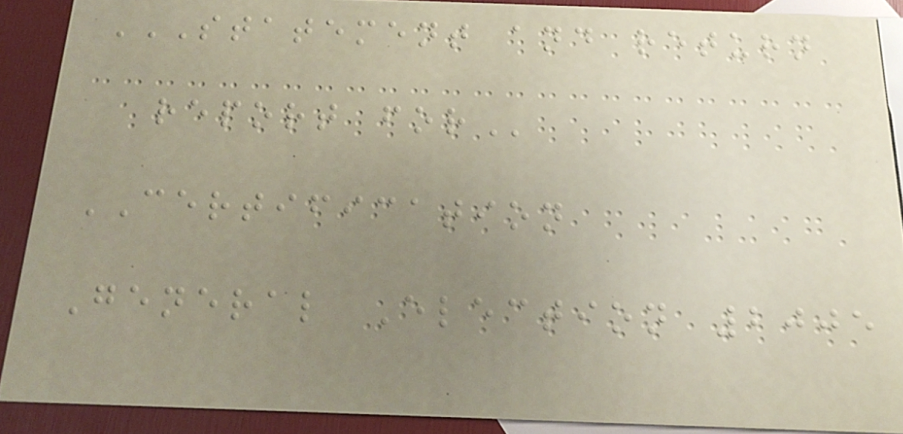STATEMENT AND RETURN
REPORT FOR
CERTIFICATION
General Election 2005
